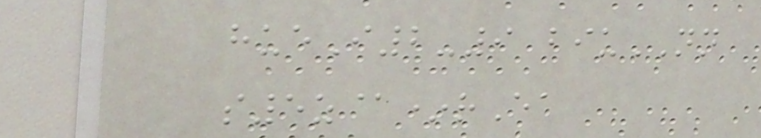hueI2-9 biuNN
s5z@*rEa
